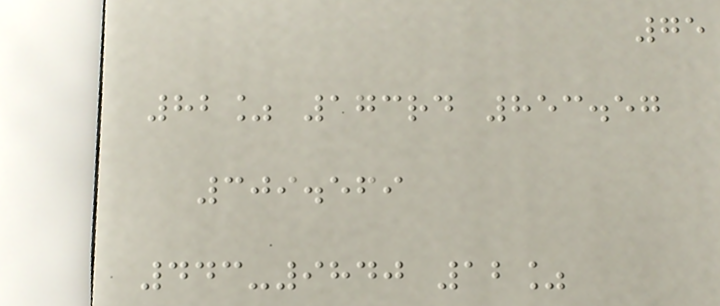75
82% 173rd 853.57
309.569
443-9840 12%
